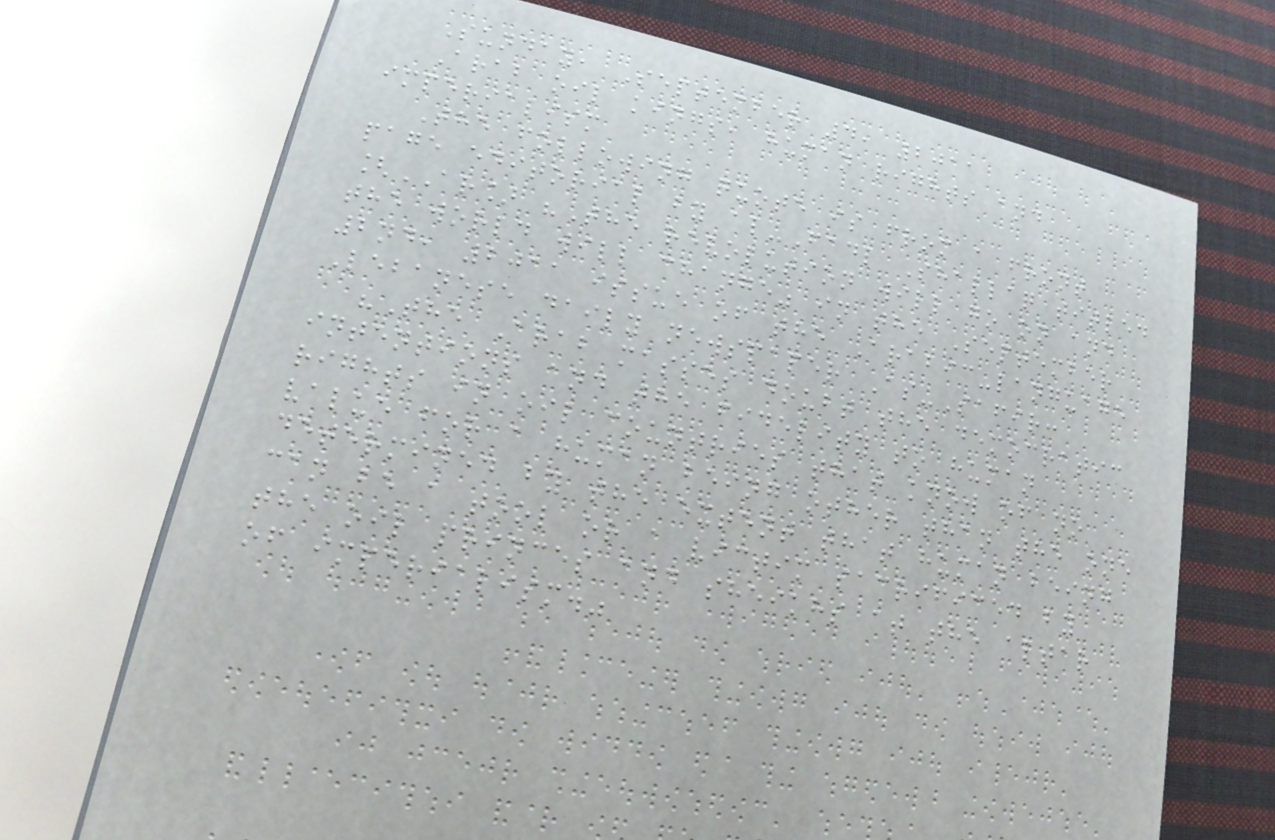Sunday, September 4, 2011
Arab oil kings, human rights and
imperialism
The following quote is from a front
page editorial by al-Fadl Shallaq titled
[AR] "The revolution will go on and
the world will change" in the September
2nd, 2011 issue of the Arabic-language
Lebanese daily newspaper As-Safir:
"The Arab masses doubt the democratic
intentions and the fidelity to human
rights in oil countries that know of no
value for a human being other than the one
determined by the extent that human being
can be a tool or a victim sacrificed by
the oil princes and sheikhs at the altar
of imperialism."
